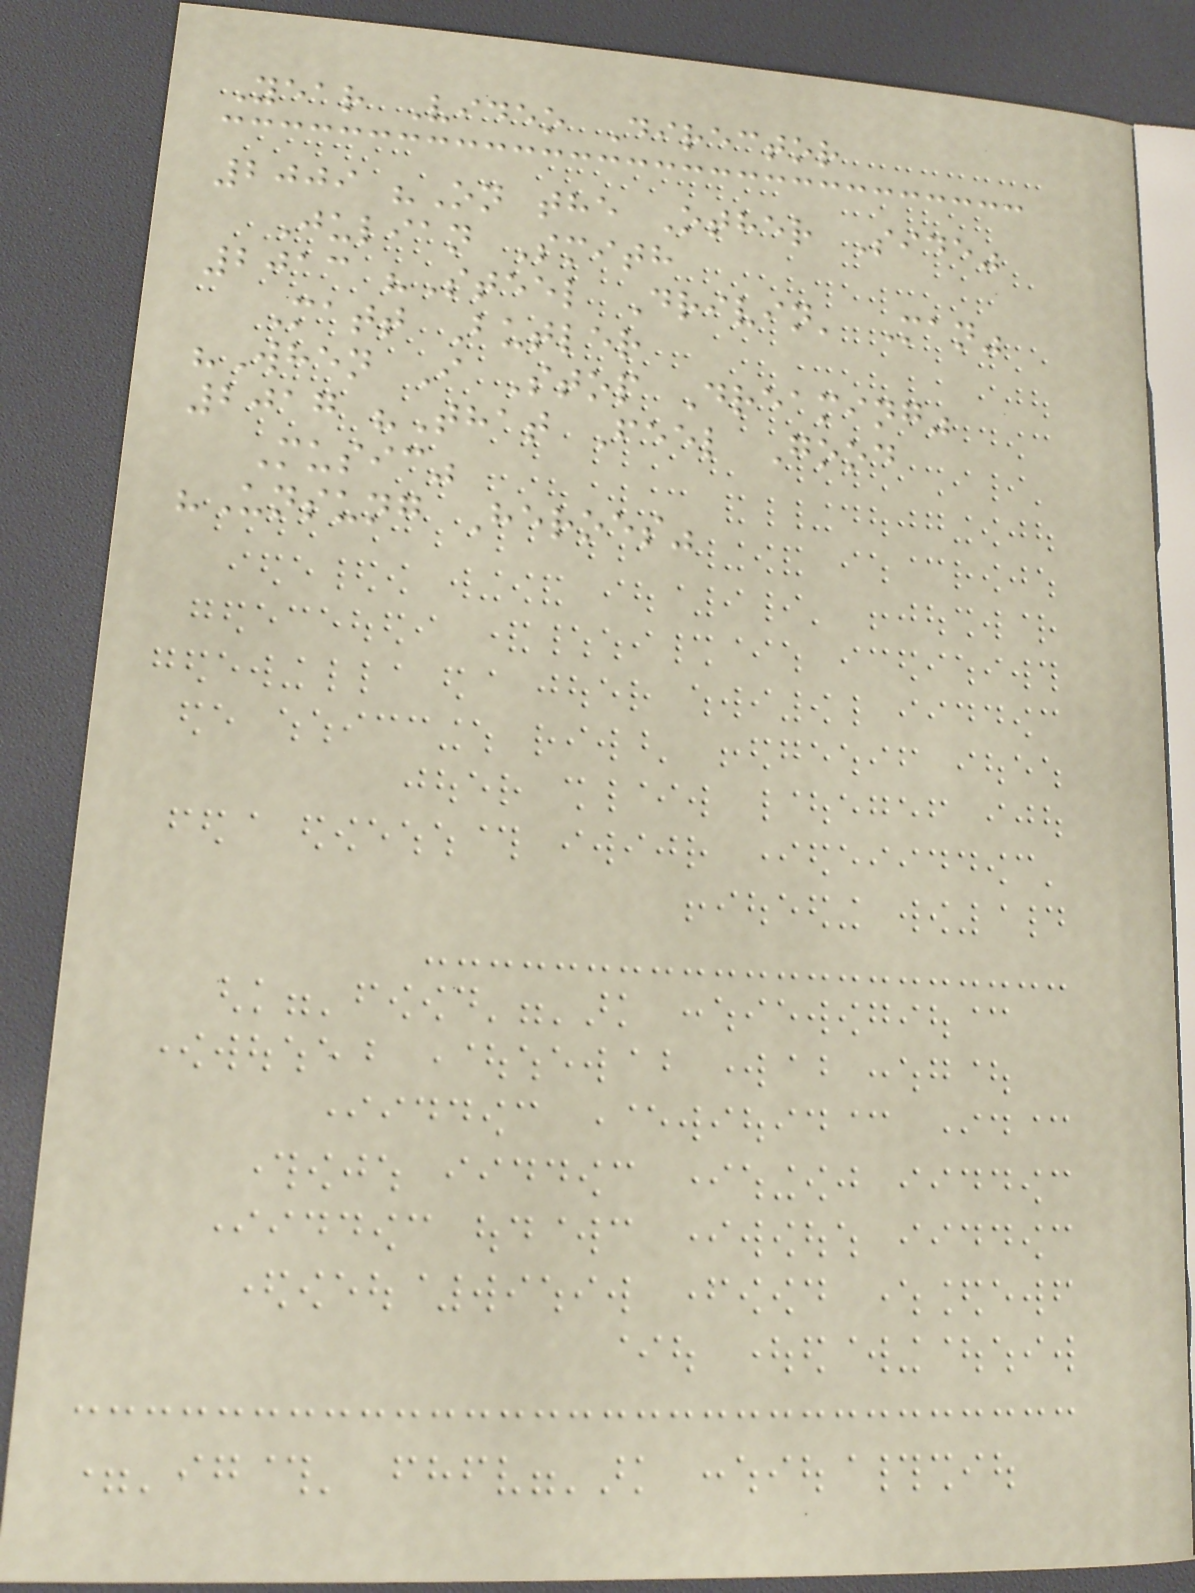Year Video Director
2009 "On the Other Side"
Julian Smith
2013 "Steel Drivin' Man"
Matt Butler
"When I Stop Dreaming"
2017 "That Feel Good
Music"
"Unsung Heroes"
